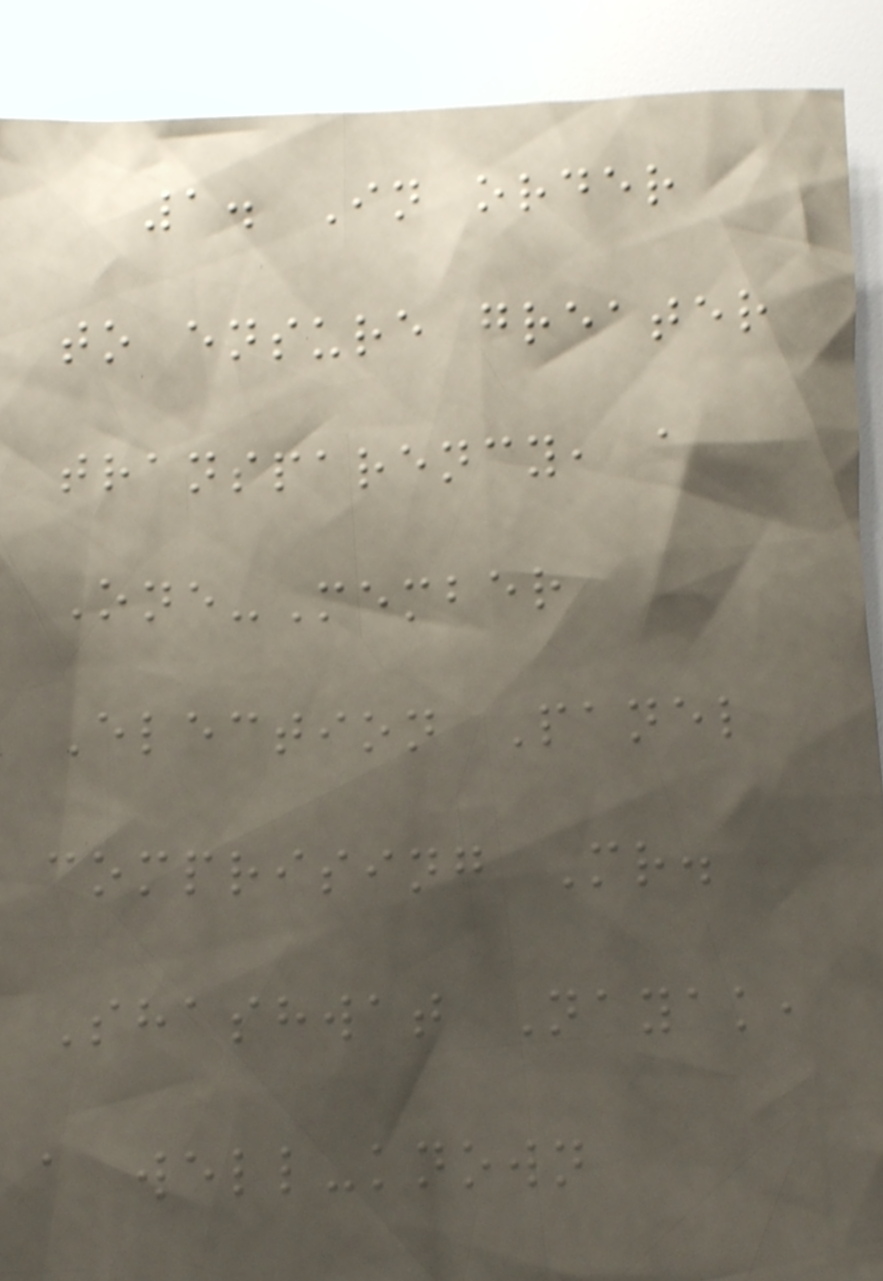1. In order
to ensure greater
transparency, a
One-Member
Election Panel
comprising Mr.
Shashwat Nayak,
a well-known
